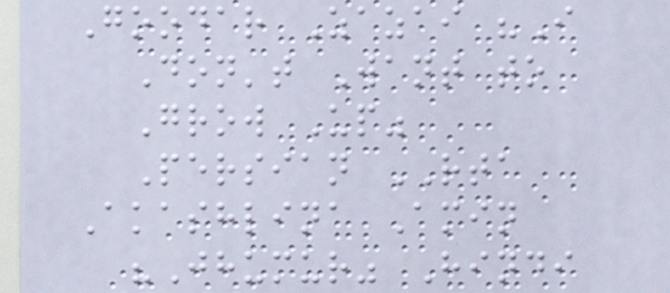Goodar Zazai "I
Don't Want to
Grow Up"
Persian RTA
Akashlina Amin
"Jhumur" Hindi
